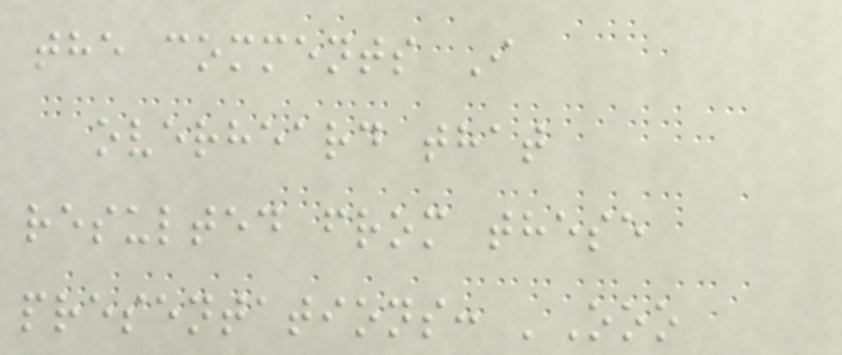the comments I
overheard that
resulted from these
presentations: 'Ooo
